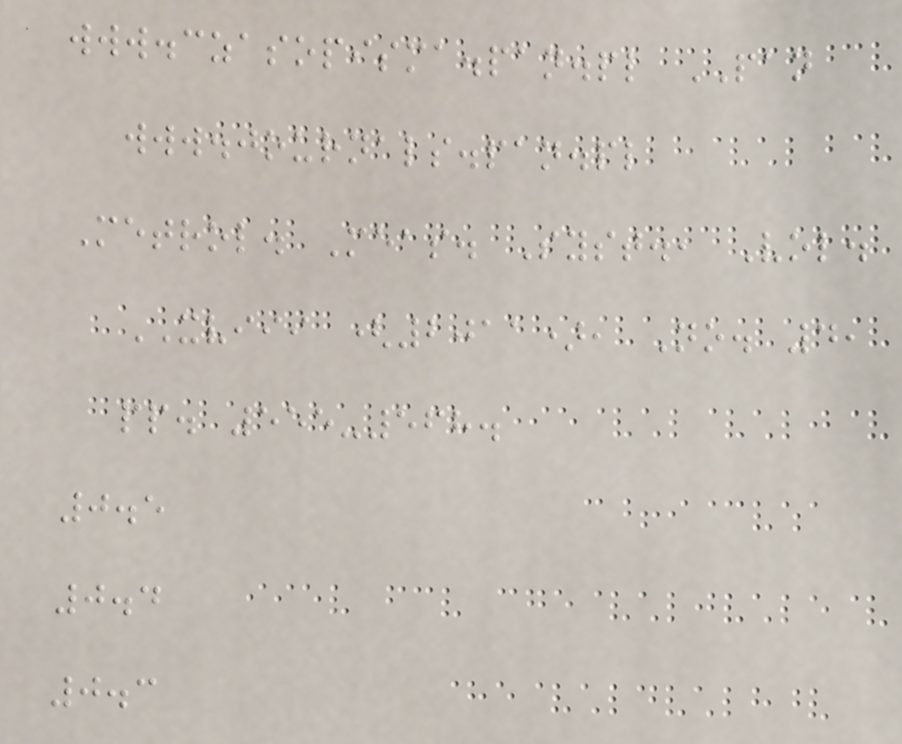www.czasopisma.pan.pl PAN
www.journals.pan.pl
Metrol. Meas. Syst., Vol.
XVIII (2011), No. 4,
pp. 555-568.
0.5
0.4
0.3
